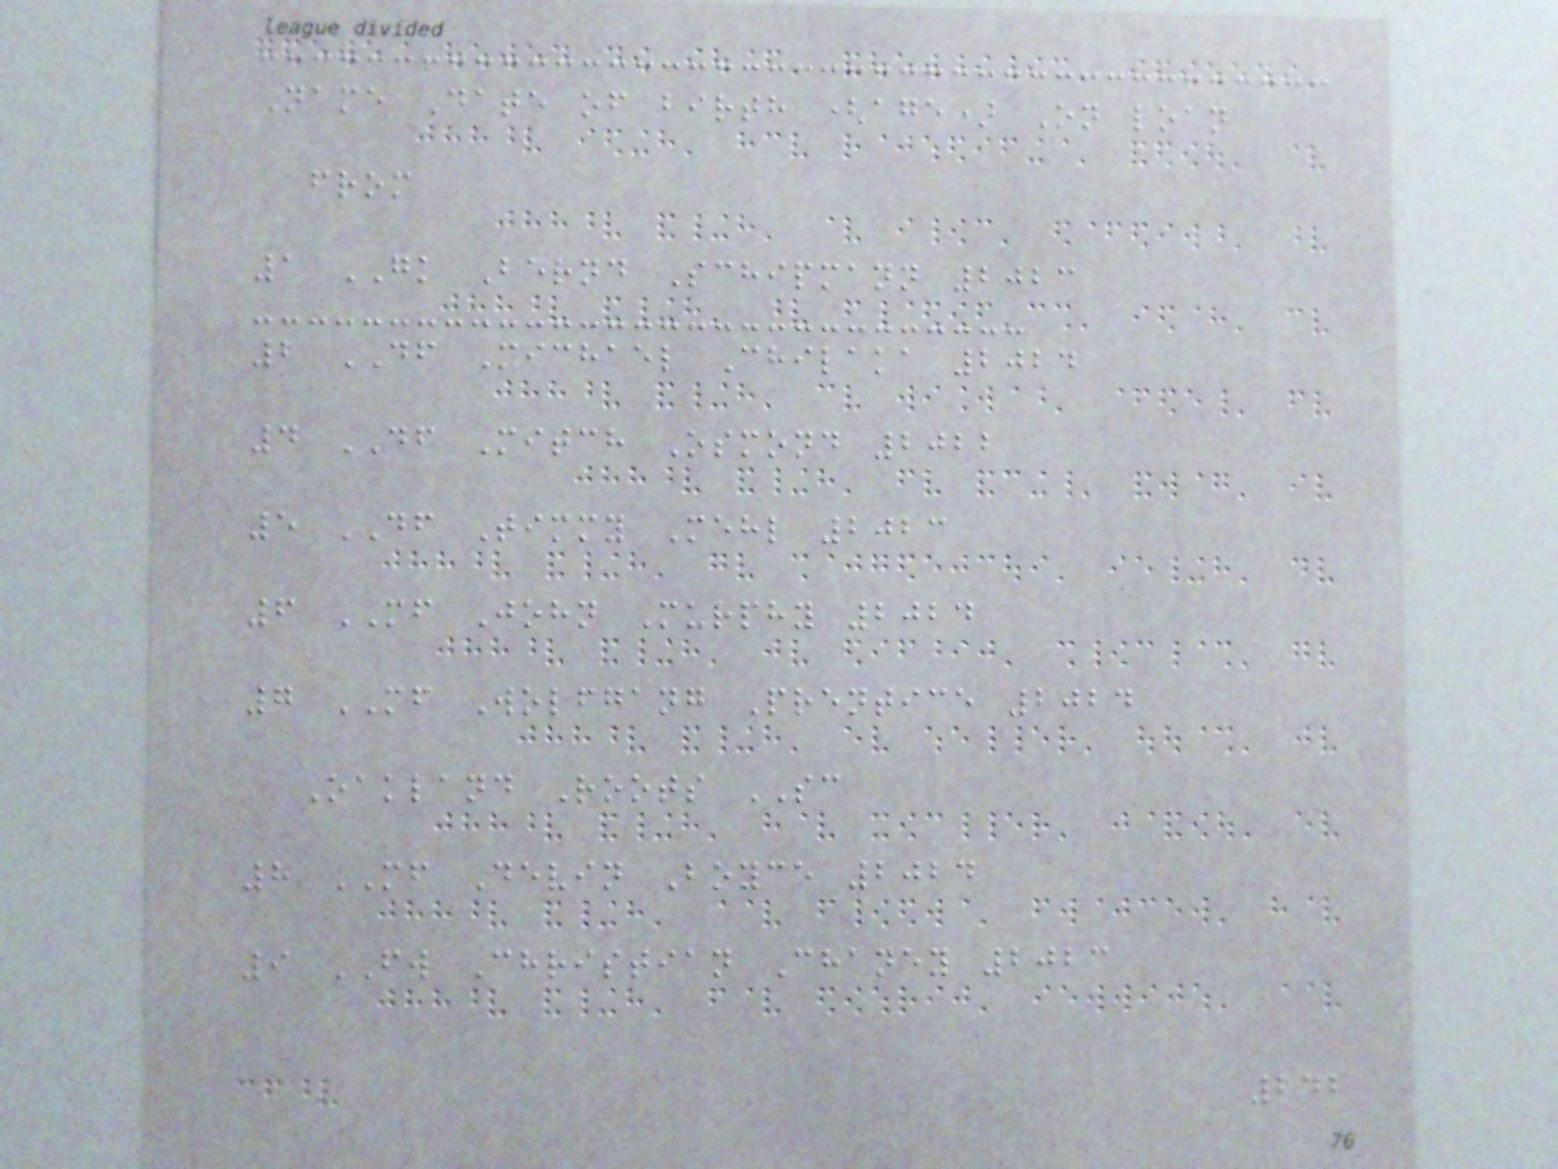Name Date of birth (age) On loan
from
1 GK Bernd Schipmann 2023
2 DF Michael Chilaka 2024
4 DF Mitch Osmond 2022
5 DF Timmy Mehl 2023
6 MF John Murphy 2024
7 MF Wolfgang Prentice 2024
Oakland Roots SC
8 MF Devin Boyce 2024
9 FW Christian Chaney 2023
242
